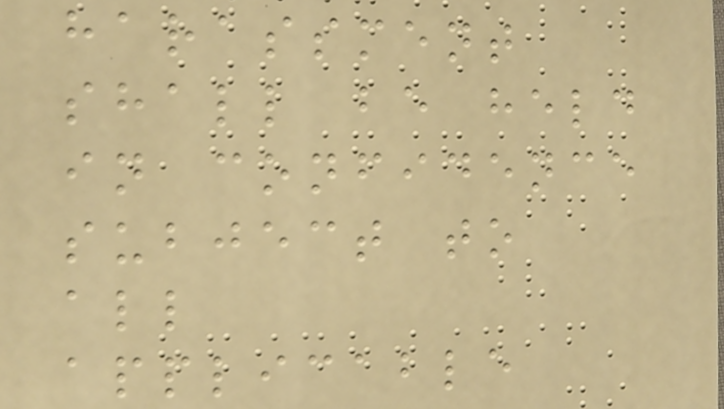harassment
shall be held
in confidence
subject to
all
applicable
